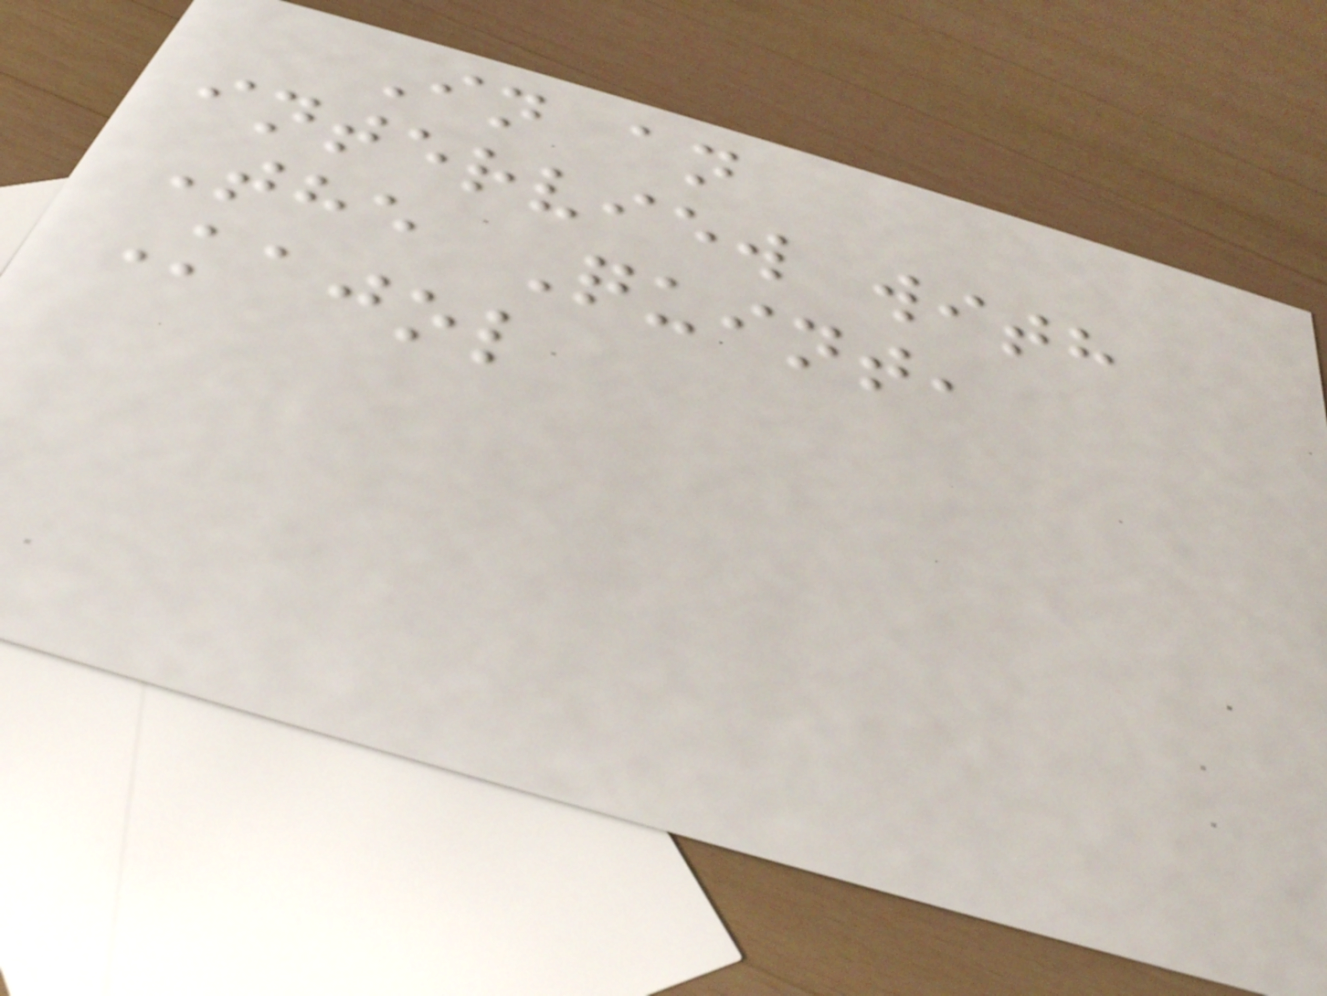In an
interview with
The Quint,
Kajol
